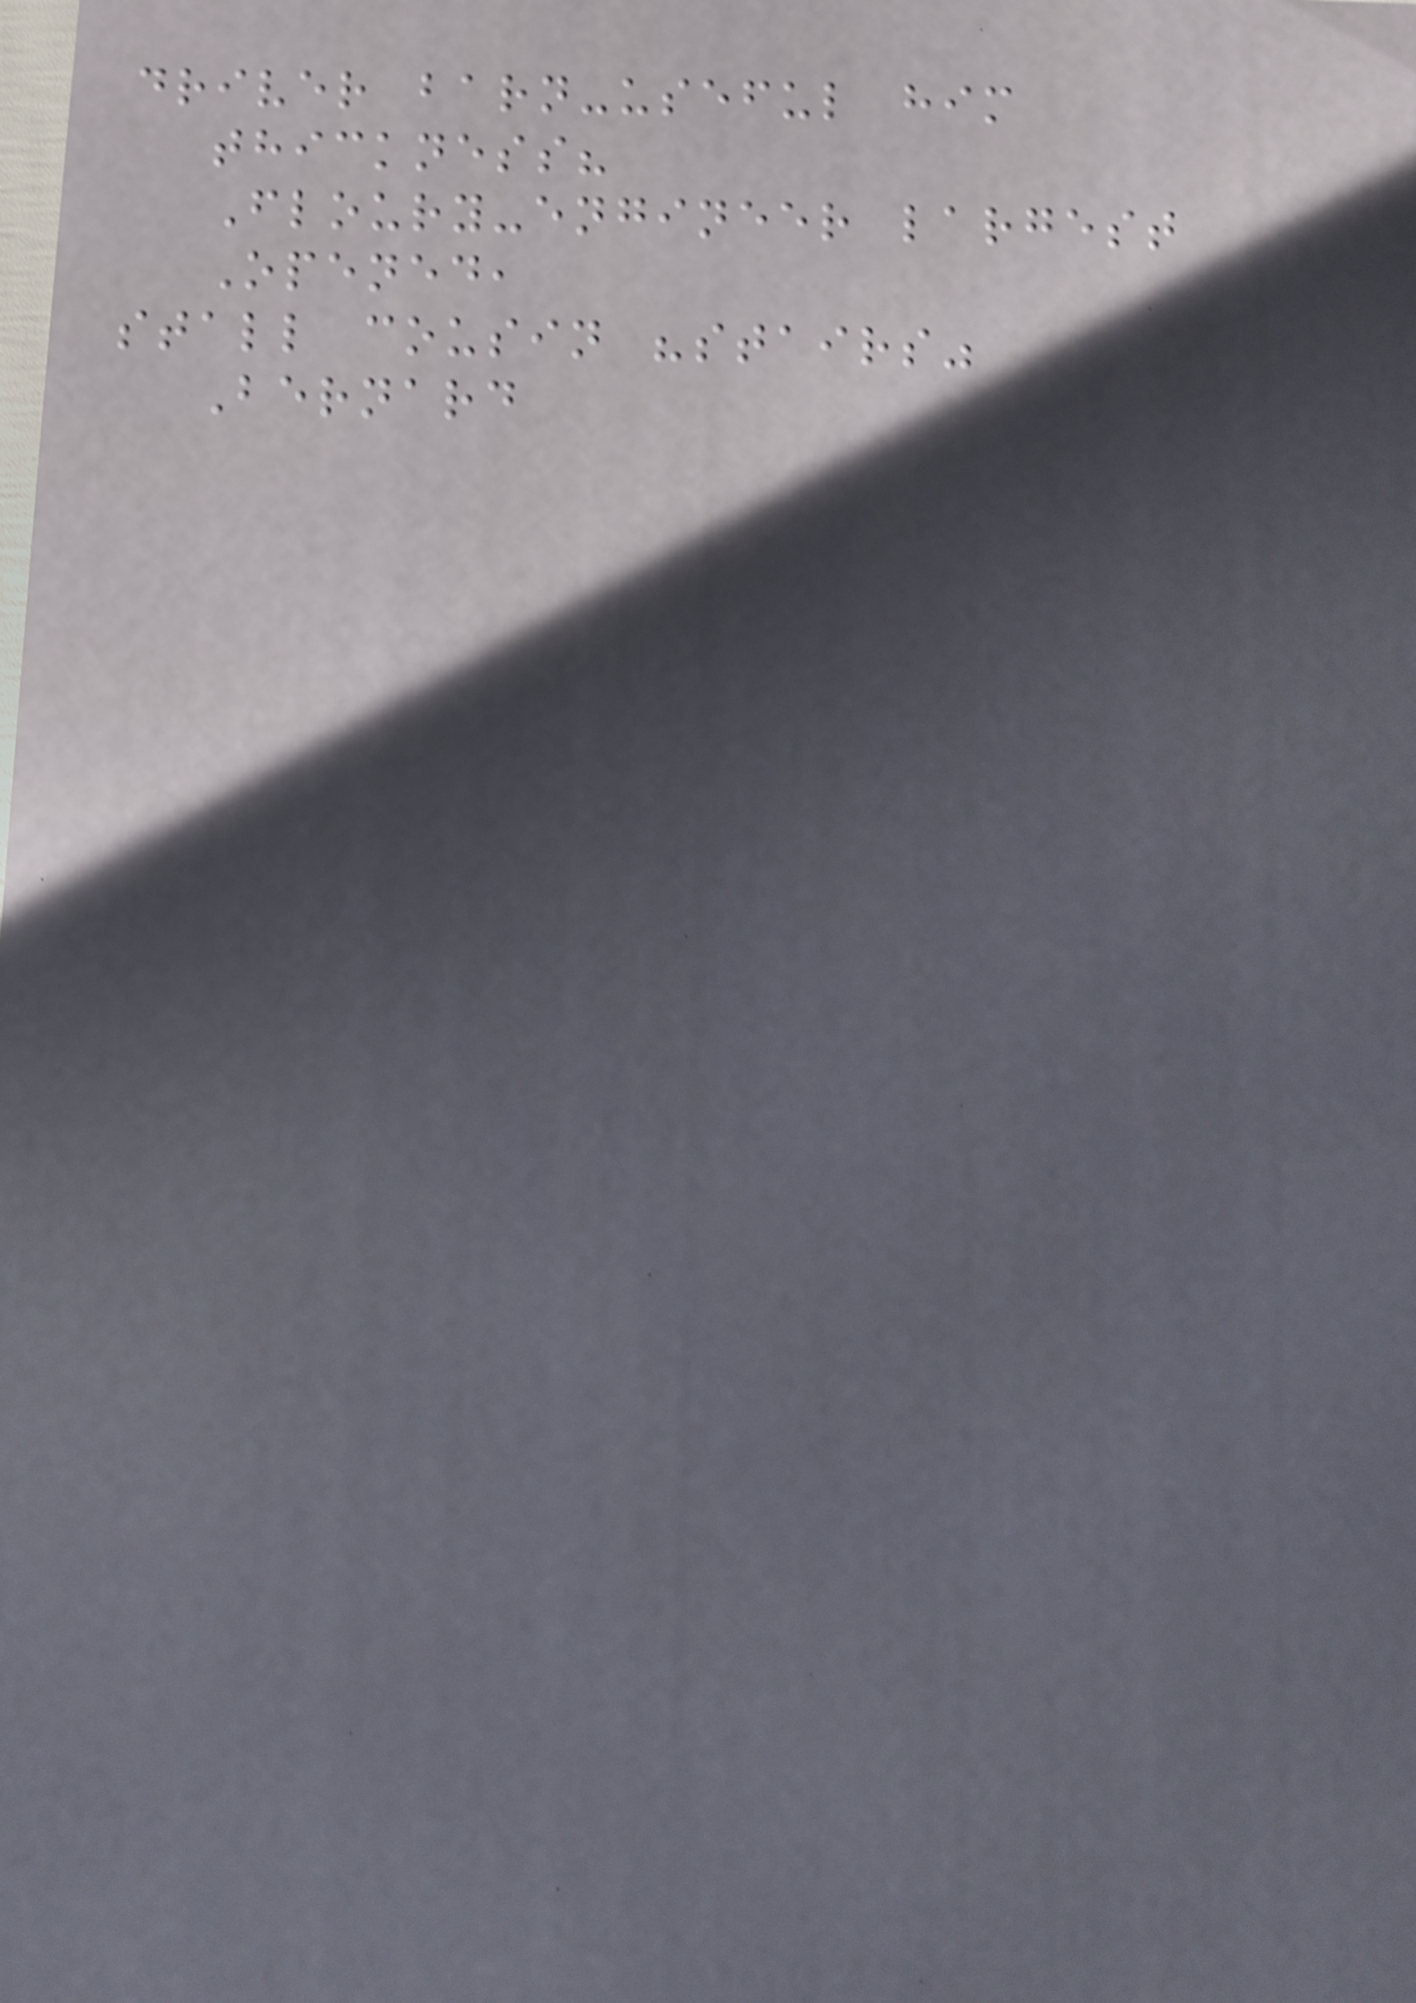driver barn-useful him
thickness?
Floury-engineer largest
Opened,
stall cousin "stairs"
Bernard
